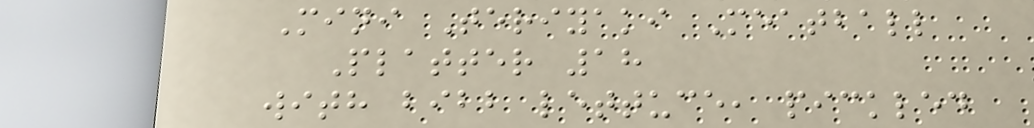Mini Teriyaki Meatball
Platter 18
with bibb lettuce, pickled
